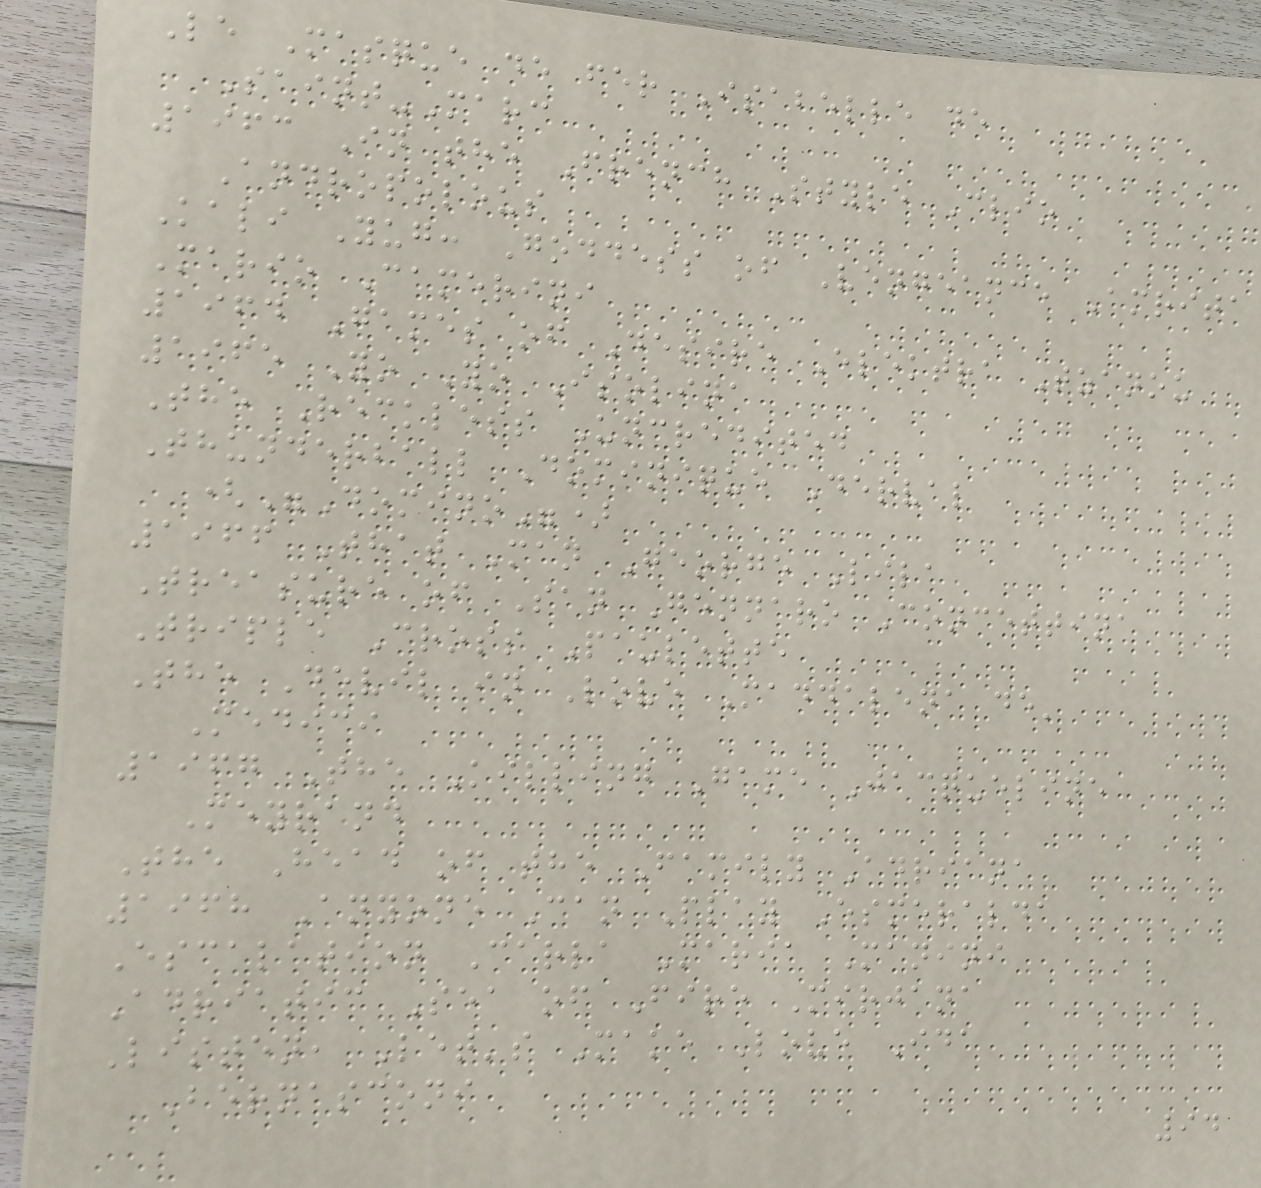Le Masque de fer Isabelle de
Saint-Marc
1963 In the French Style Clio
Andropolous
Kali Yug: Goddess of Vengeance Amrita
Mario Camerini
1964 Games of Desire Elektra Tzanou
1965 Yo Yo Isolina
The Reckless Uncredited
Thunderball Dominique Derval
("Domino")
1966 That Man George Lila
Treasure of San Gennaro Concettina
Triple Cross Paulette
The Devil in Love Maddalena de'
Medici
1967 The Killing Game Jacqueline
Meyrand
The Head of the Family Adriana
1968 Anyone Can Play Esmeralda
Escalation Carla Maria Manini
Adriatic Sea of Fire Mirjana
Listen, Let's Make Love Ida
Bernasconi
94
